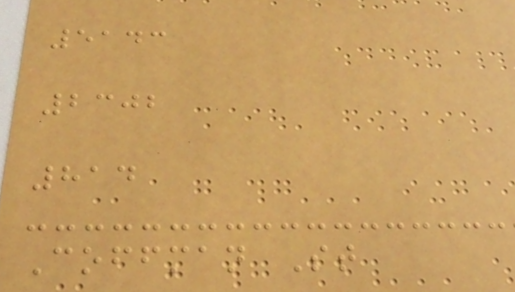5143
2302
814
Coffman St
